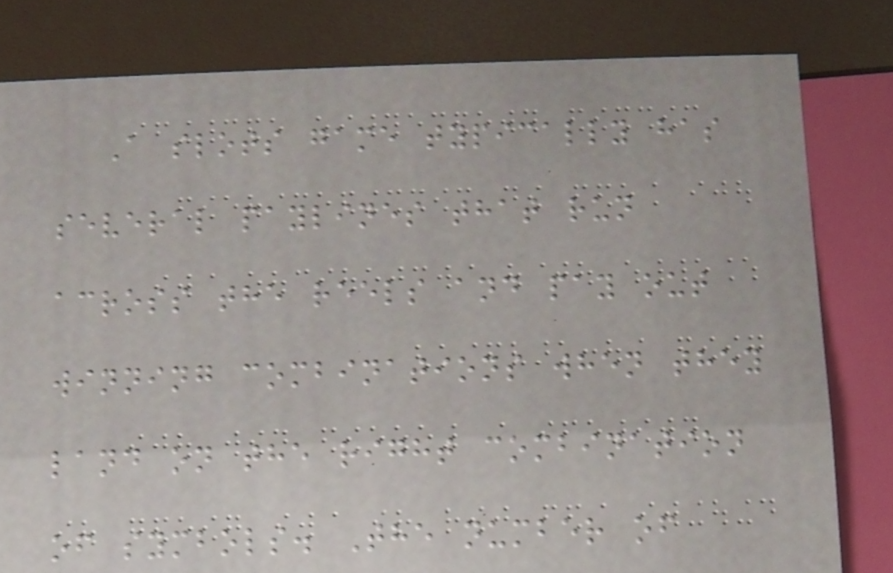A slots game typically has
several paylines that run
across the reels and pay out
winning combinations when they
land on the right combination
of symbols. The number of
